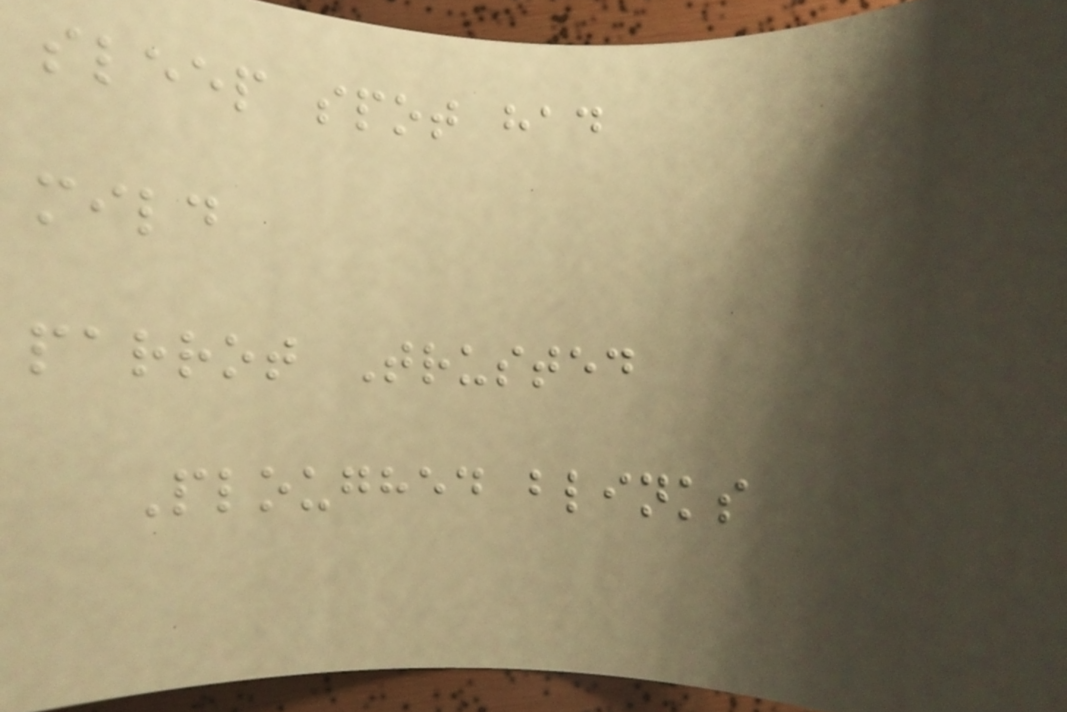sleep spot had
mild
parrot Trusted
Ploughed blinks
